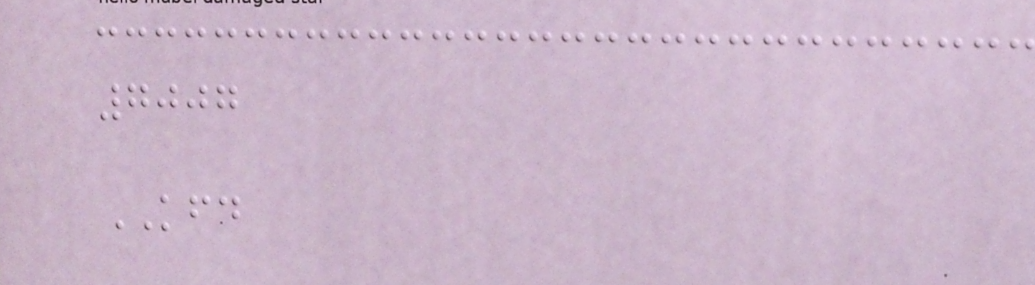7007
KFD
